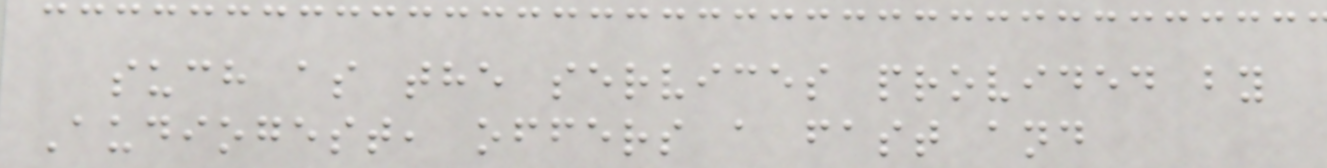such as the services provided by
Audiogest, offers a fast and
